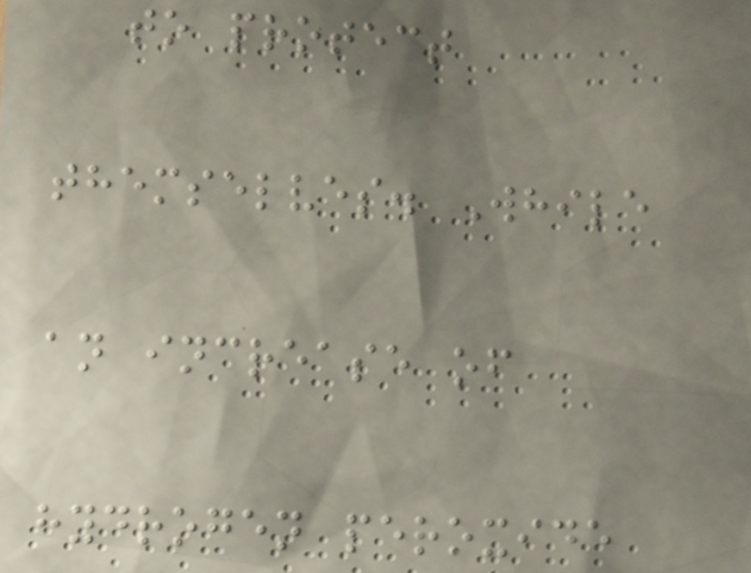to protect
themselves. While
an increase of
hydrogen peroxide
